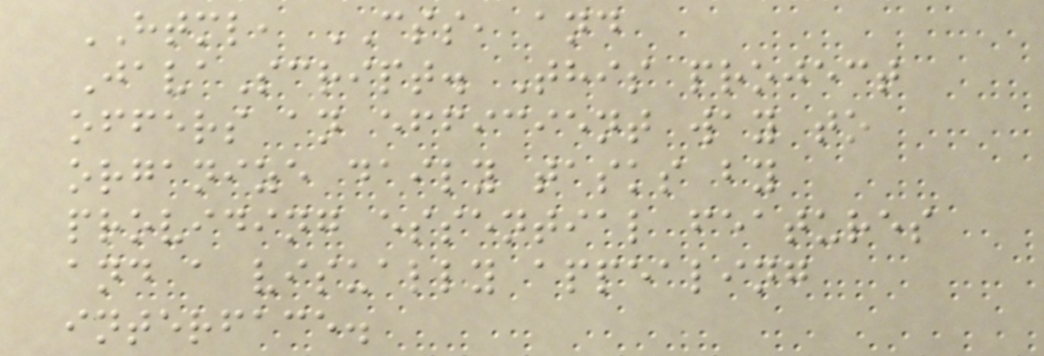HTML, CSS, and
JavaScript. This project
offers an efficient way to
organize daily tasks by
providing essential features
and a visually appealing
interface.
